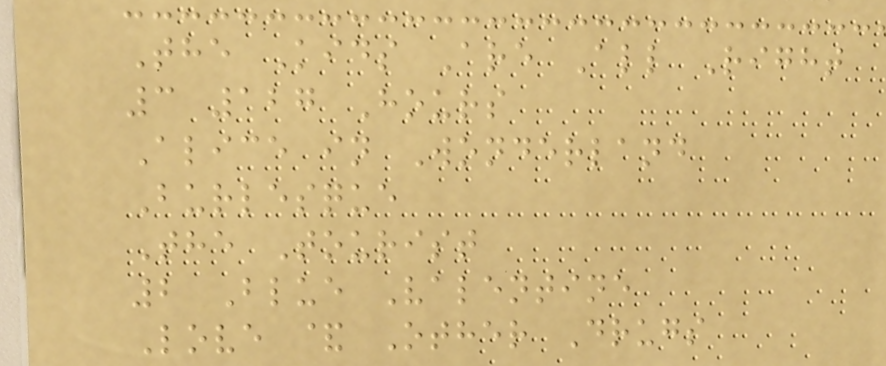The Kids Are All Right
3 127 Hours
Alice in Wonderland
Burlesque
The Tourist
2 Blue Valentine
Love & Other Drugs
